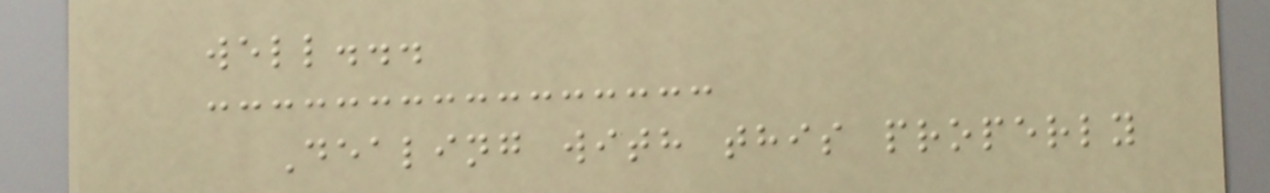well...
Dealing with this properly
